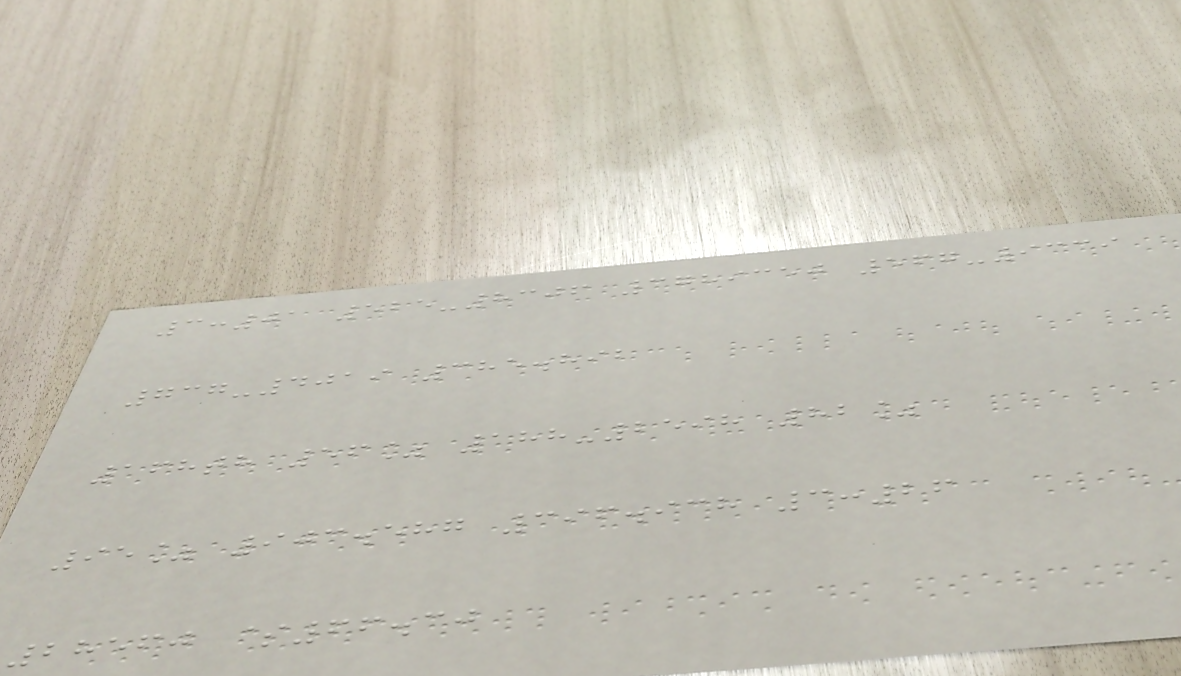3:01 525-8306 3789350 567-9339
737-4019 385.892
168th 56% 188-2598 82%
95% 903.587 396.938 3:26
28560 $66.30
